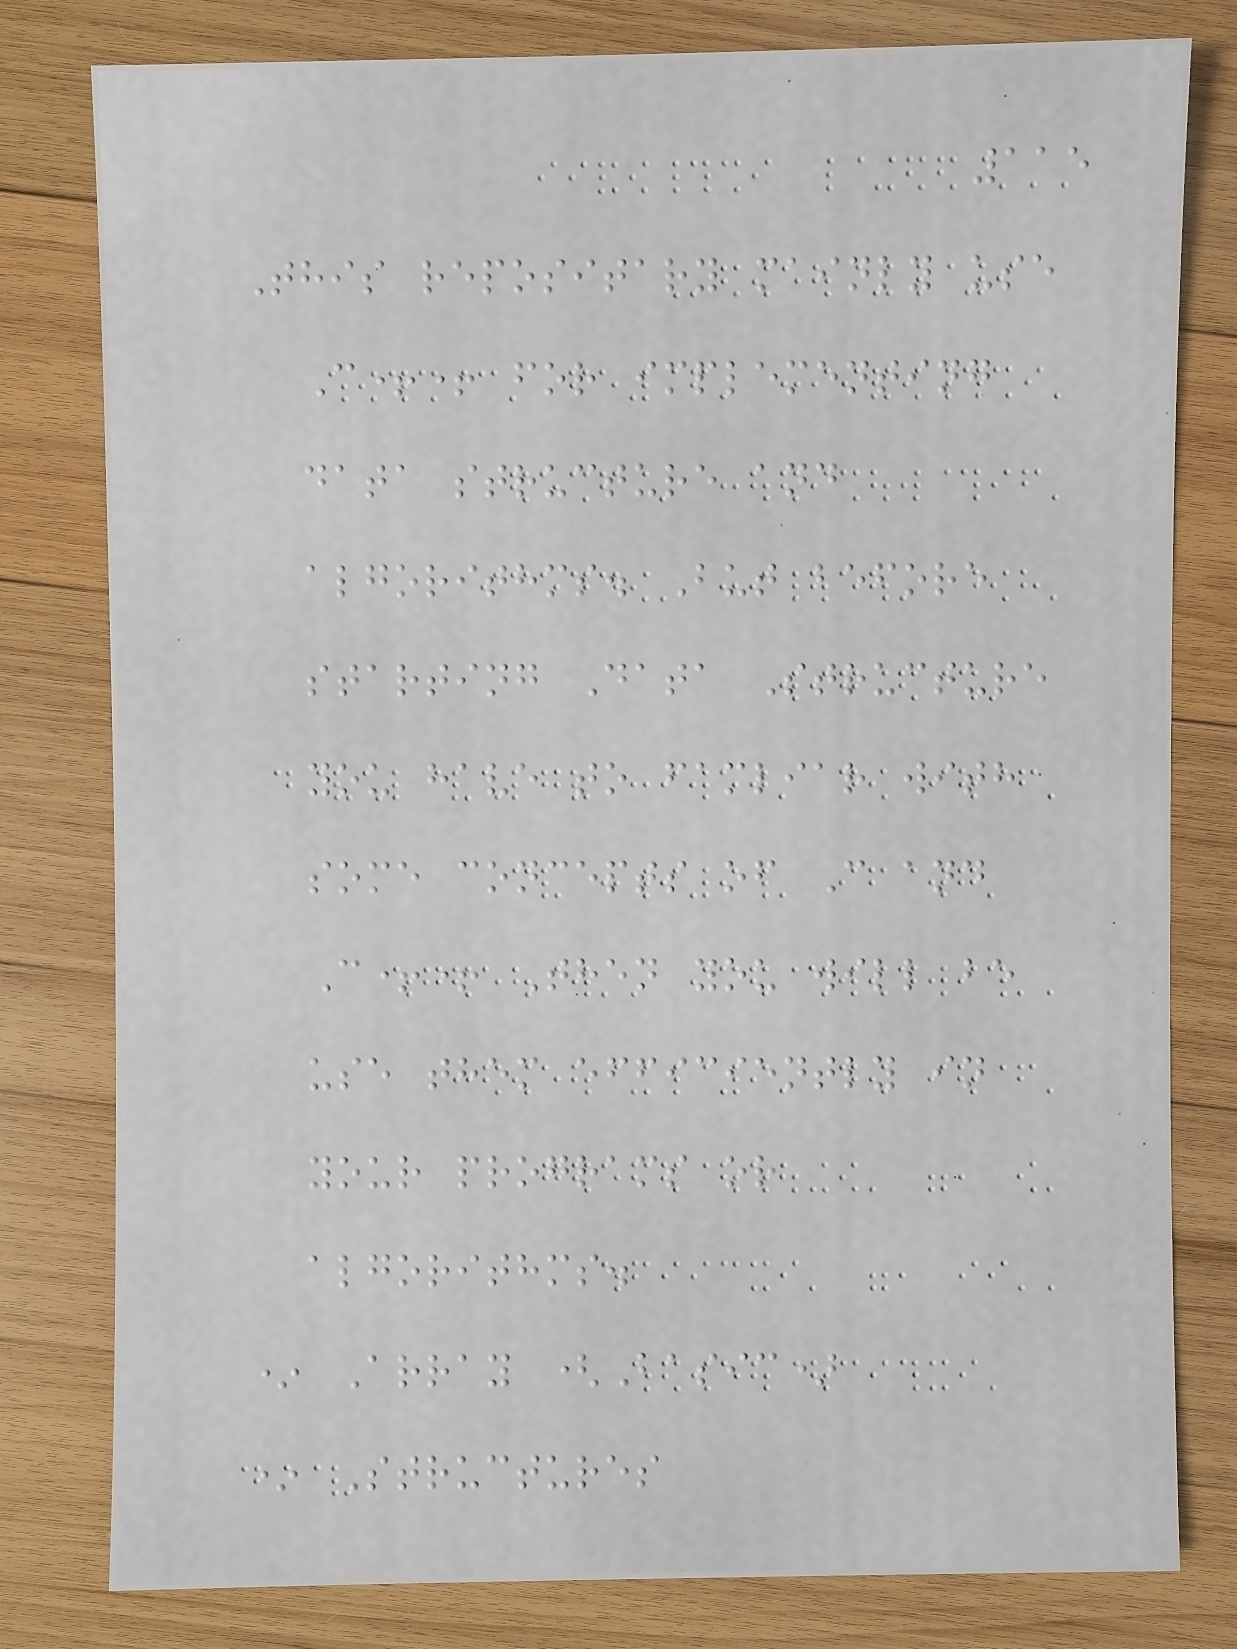115
This repositary mainly use
C++ for implementing
data structure and
algorithms. But before
starting Data Structure
you have to famliar with
some concepts of C and
C++ Then you will be
use them efficiently in
your programs or
algorithms.
* Array (Basic)
* Structures
